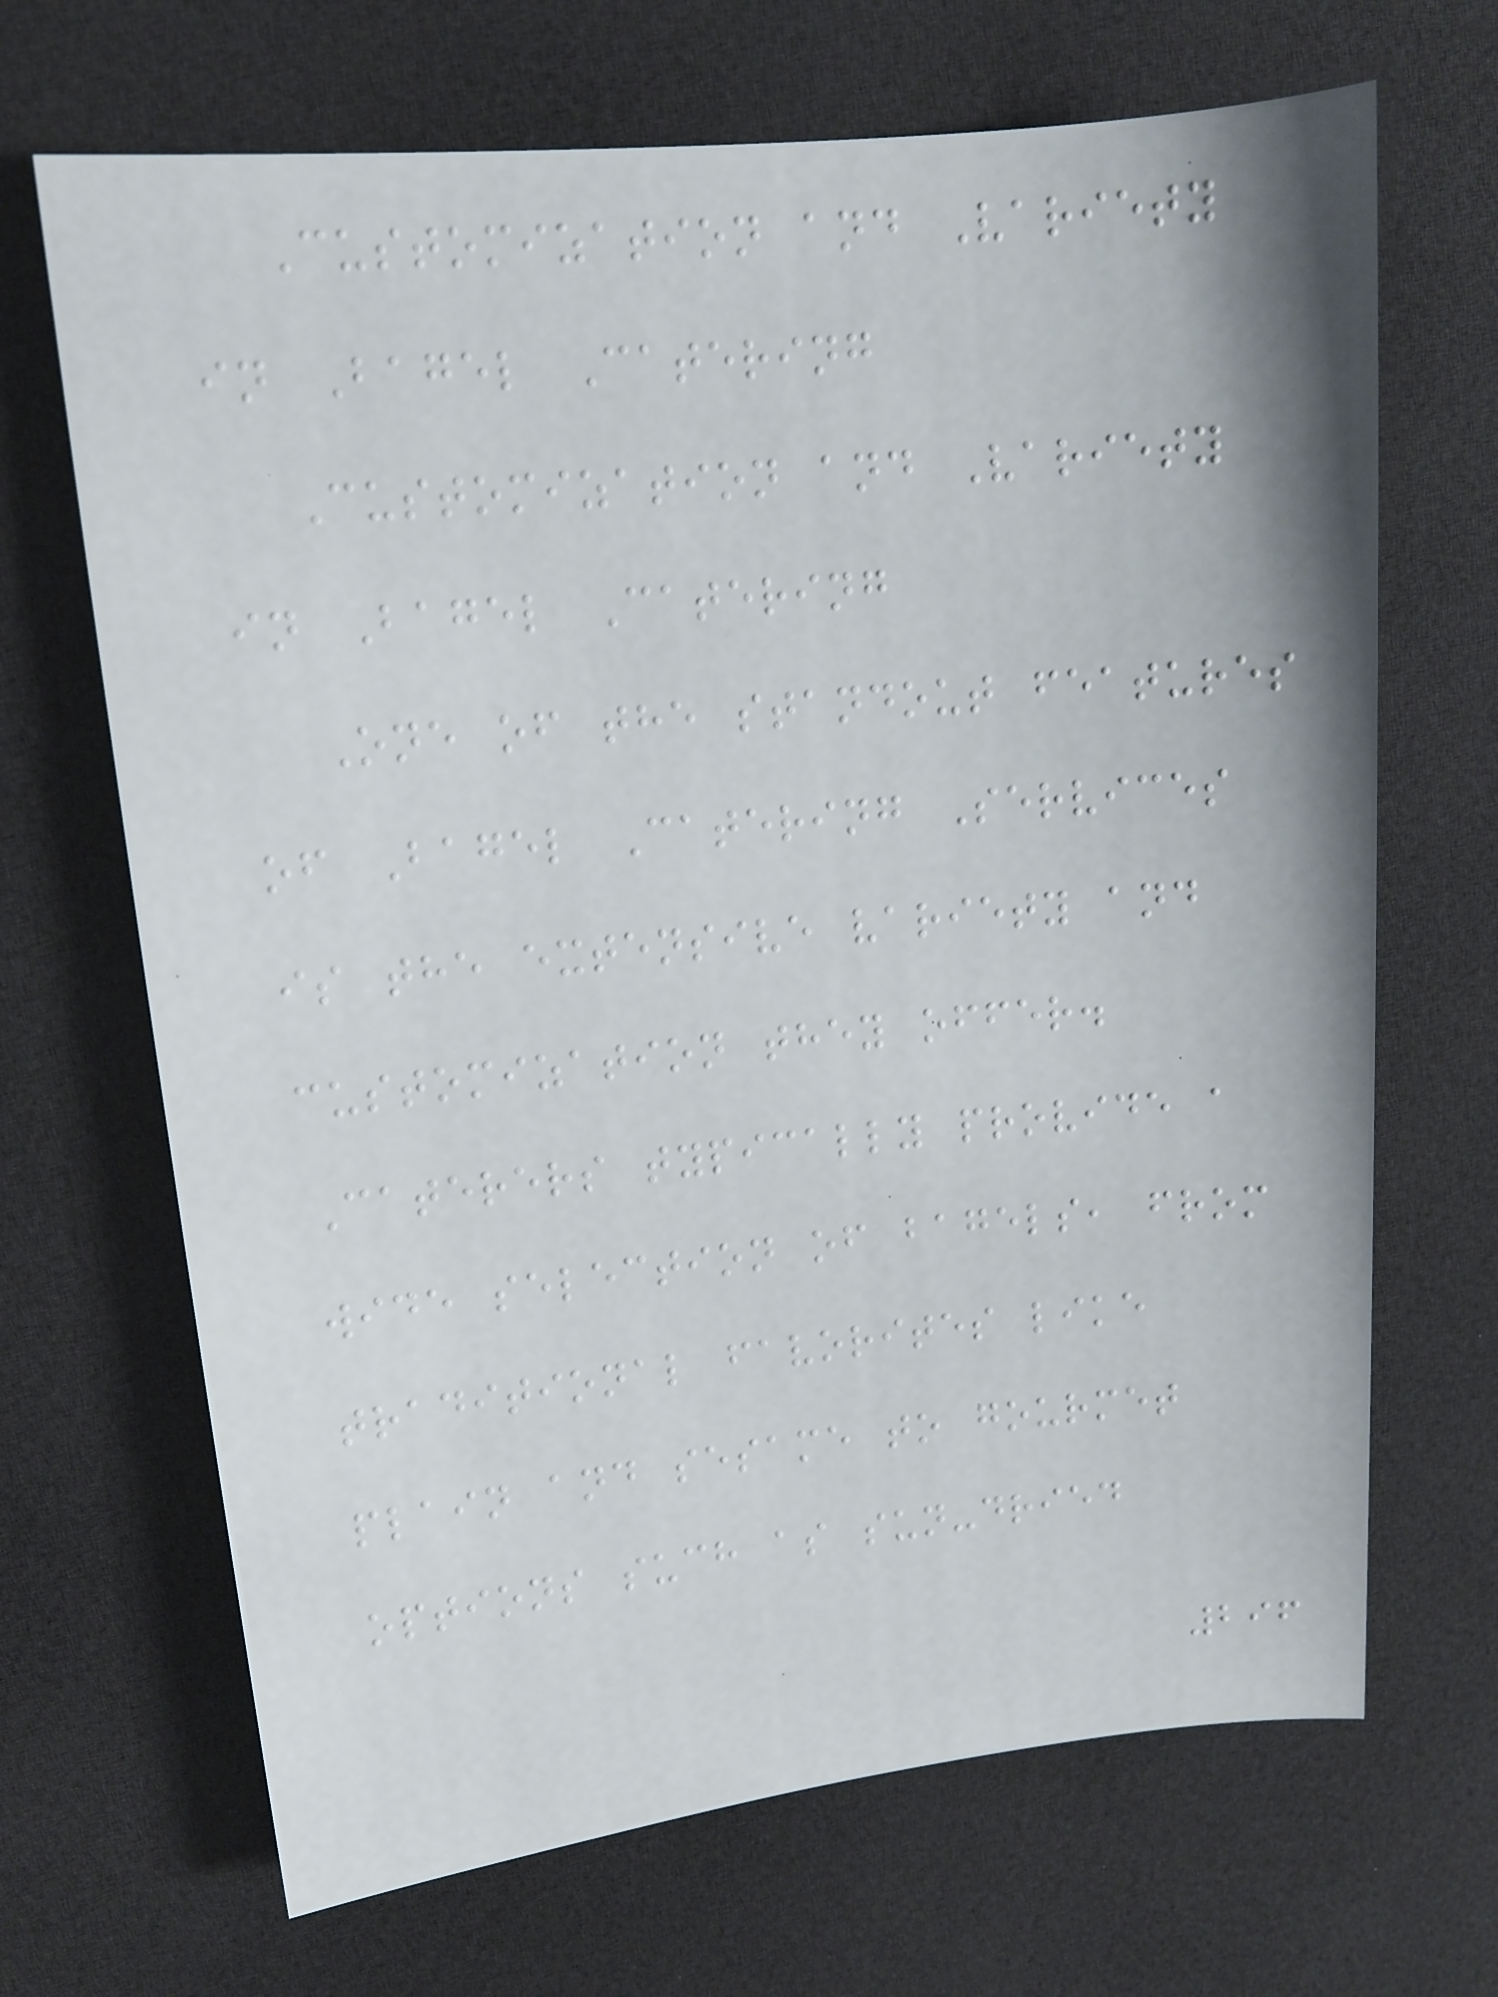Customization and Variety
in Bagel Catering
Customization and Variety
in Bagel Catering
One of the standout features
of Bagel Catering Services
is the extensive variety and
customization they offer.
Caterers typically provide a
wide selection of bagels, from
traditional favorites like
plain and sesame to gourmet
options such as sun-dried
296
